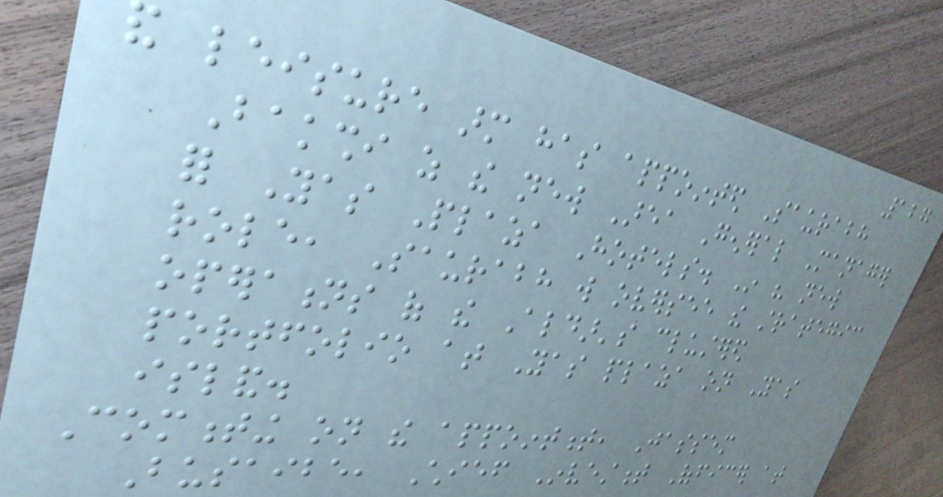127
and leisure arm has appointed Saurabh
Bakshi as the new Area General Manager
for Yas Plaza Hotels. In his new
role, Saurabh will oversee the strategic
operations of the Aldar's clustered
portfolio at Yas plaza on Yas
island.
Commenting on the appointment, Jassem
Busaibe, Chief Investment Officer at
